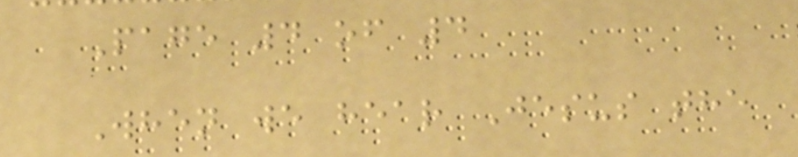Page 4 of 4
When we hear Jesus the
